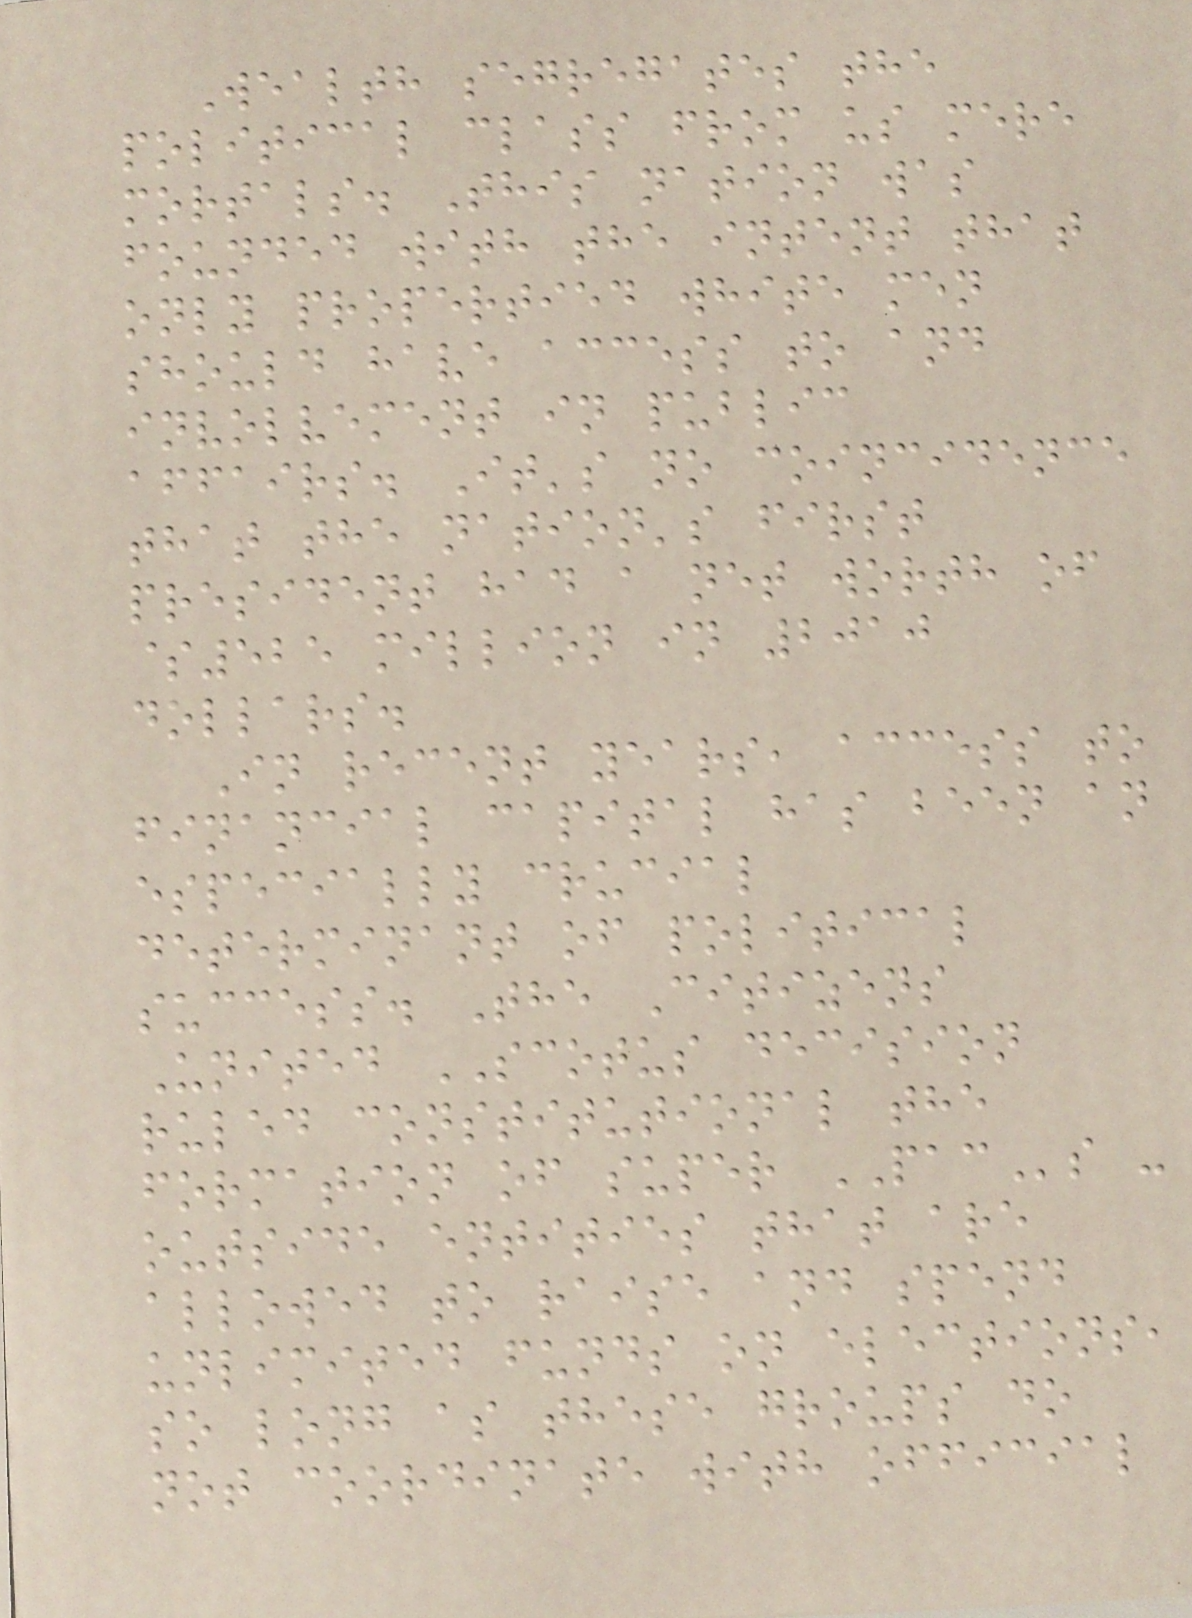Wealth segregates the
political class from us mere
mortals. This nation was
founded with the intent that
only propertied white men
should have access to and
involvement in public
affairs. It's no coincidence
that the nation's first
president had a net worth of
$525 million in 2010
dollars.
In recent years, access to
financial capital has been an
especially crucial
determinant of political
success. The Citizens
United SCOTUS decision
ruled constitutional the
formation of super PACs -
outside entities that are
allowed to raise and spend
unlimited funds on elections,
so long as these groups do
not coordinate with official
